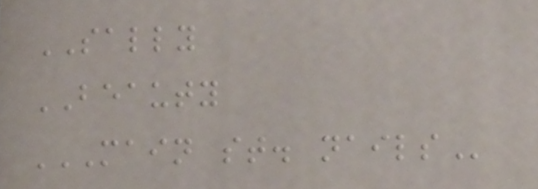SALLY
BEAUTY
MAIN ST. NAILS
